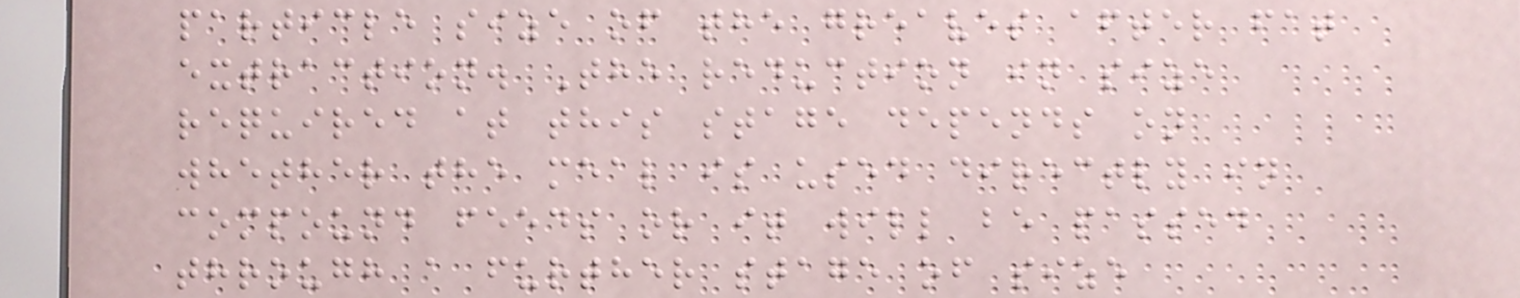particle size of the greaves after fat
extraction. The reduction in size
required at this stage depends on
whether the meal is used directly in
compound feeds or it will be passed
through a further stage of size
